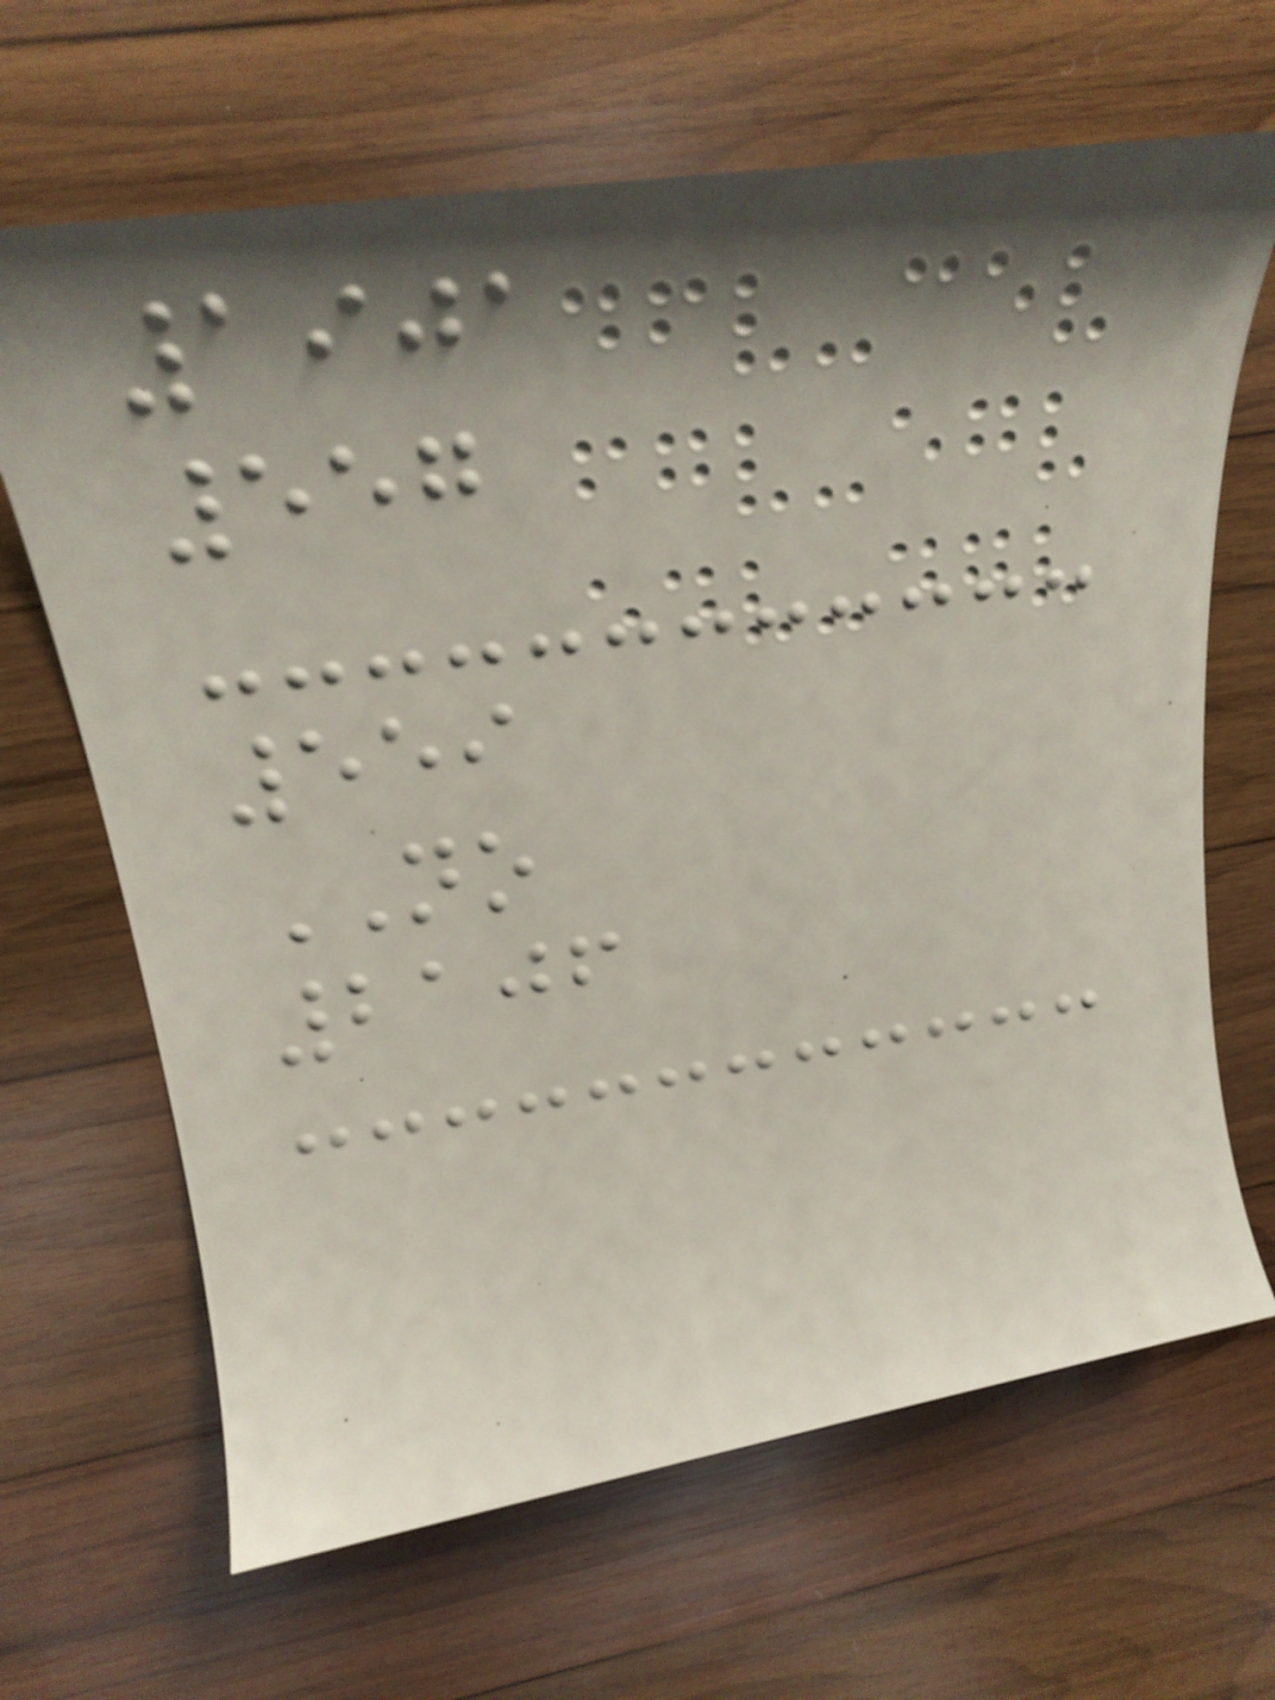1901
557
559
NO
2106
